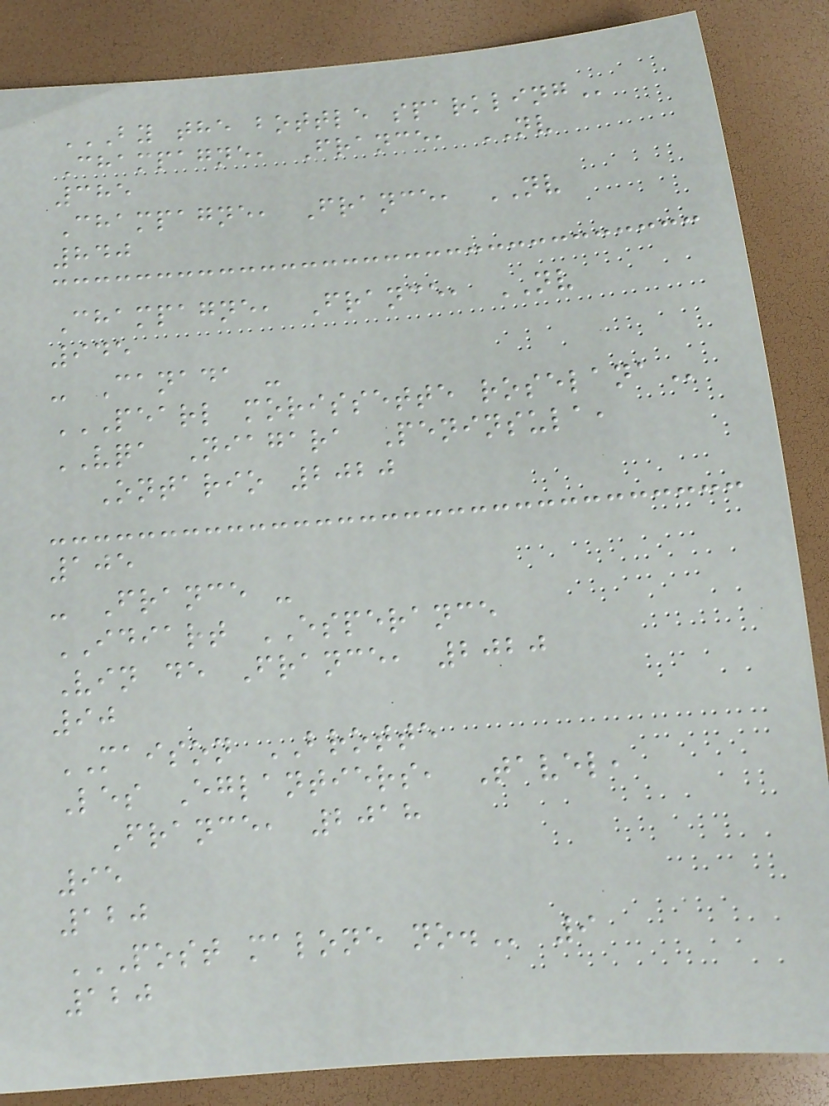BY THE BOTTLE SPARKLING
Champagne, France, NV
385
Champagne, France, NV
840
Champagne, France, NV
945
- Canada -
PEARL MORISSETTE ROSELANA
VQA Niagara Peninsula,
Ontario 2020
105
- France -
IDIART ESPERANCE
Vin de France, 2020
90
MAISON BROTTE
Les Eglantiers, Tavel,
France, 2018
95
120
POST MALONE NO. 9
120
